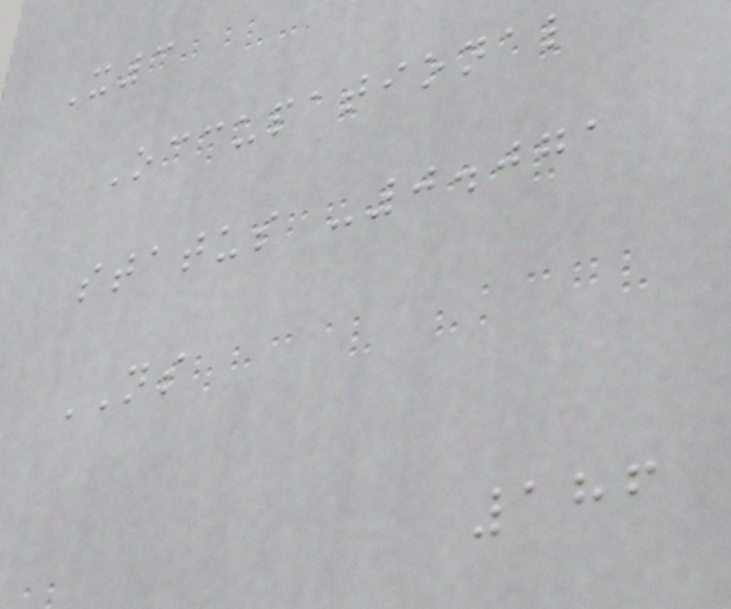X3
Occupational
status -0.071
NS
186
